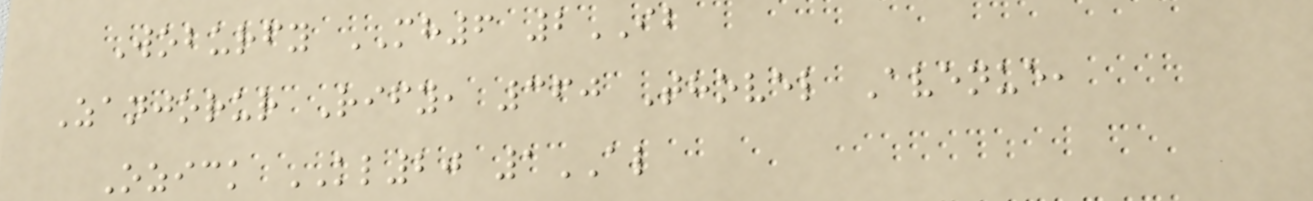Woburfy MH6 2IB
Zanjorur Rify, 360 Thovel Avenue,
Ozick KL20 1AL
